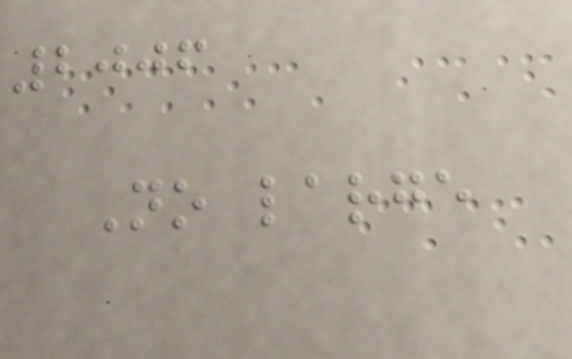2006
No large
